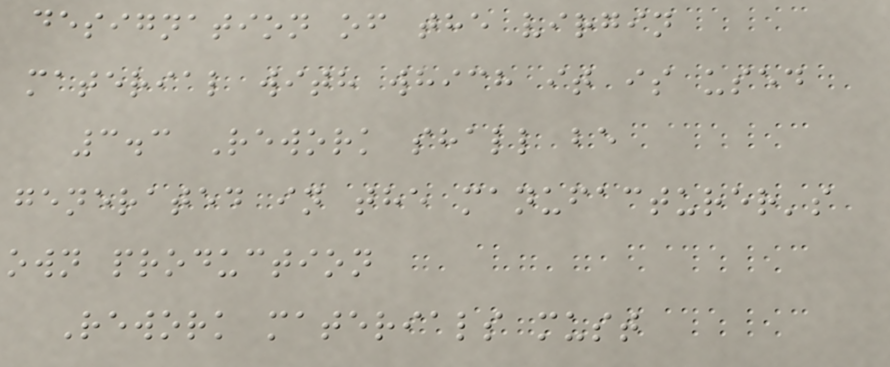designation of the virgin
material with which it is used
3.3 Rework shall be
generated in the manufacturer's
own production
Rework materials must
